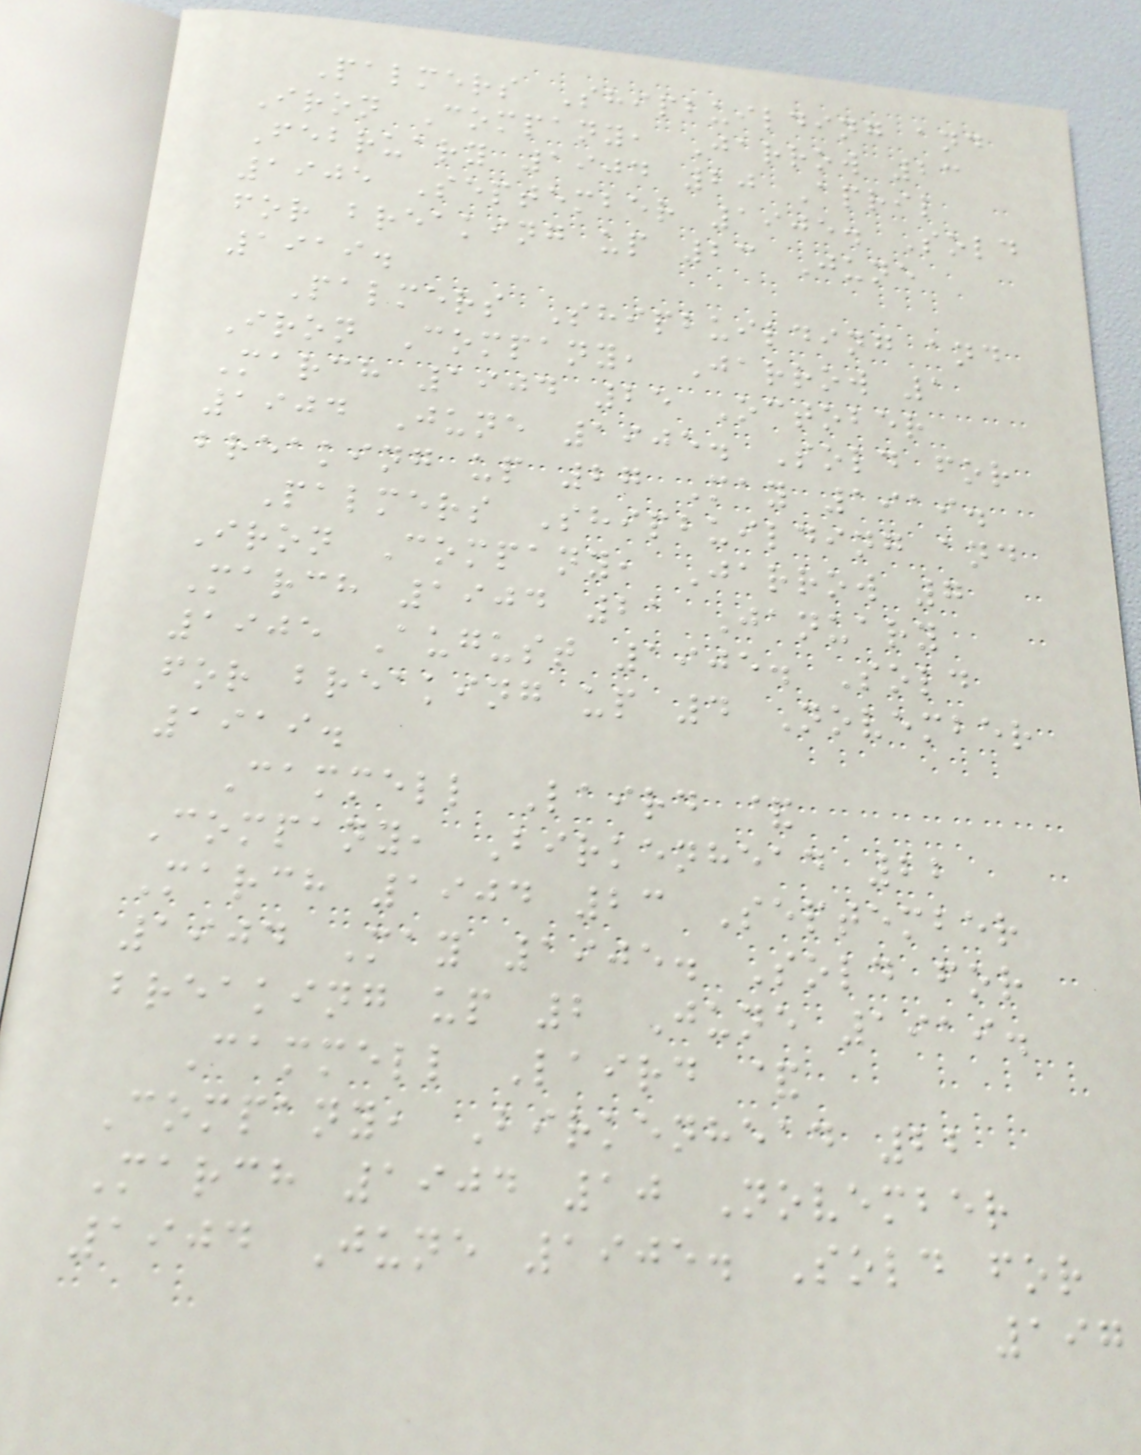Palmers Shipbuilding and
Iron Company, Jarrow 23
February 1904 20 April
1905 September 1905. Sold
for breaking up 23 June
1919.
Palmers Shipbuilding and
Iron Company, Jarrow 1
March 1904 25 October
1904 June 1905. Sold for
breaking up 27 May 1919.
Palmers Shipbuilding and
Iron Company, Jarrow 7
March 1904 21 January
1905 August 1905. Sold
for breaking up 4 November
1919.
Cammell Laird &
Company, Birkenhead 22
March 1904 23 September
1904 May 1905. Sold for
breaking up 2 June 1919.
Cammell Laird &
Company, Birkenhead 22
March 1904 10 November
1904 June 1905. Sold for
197
